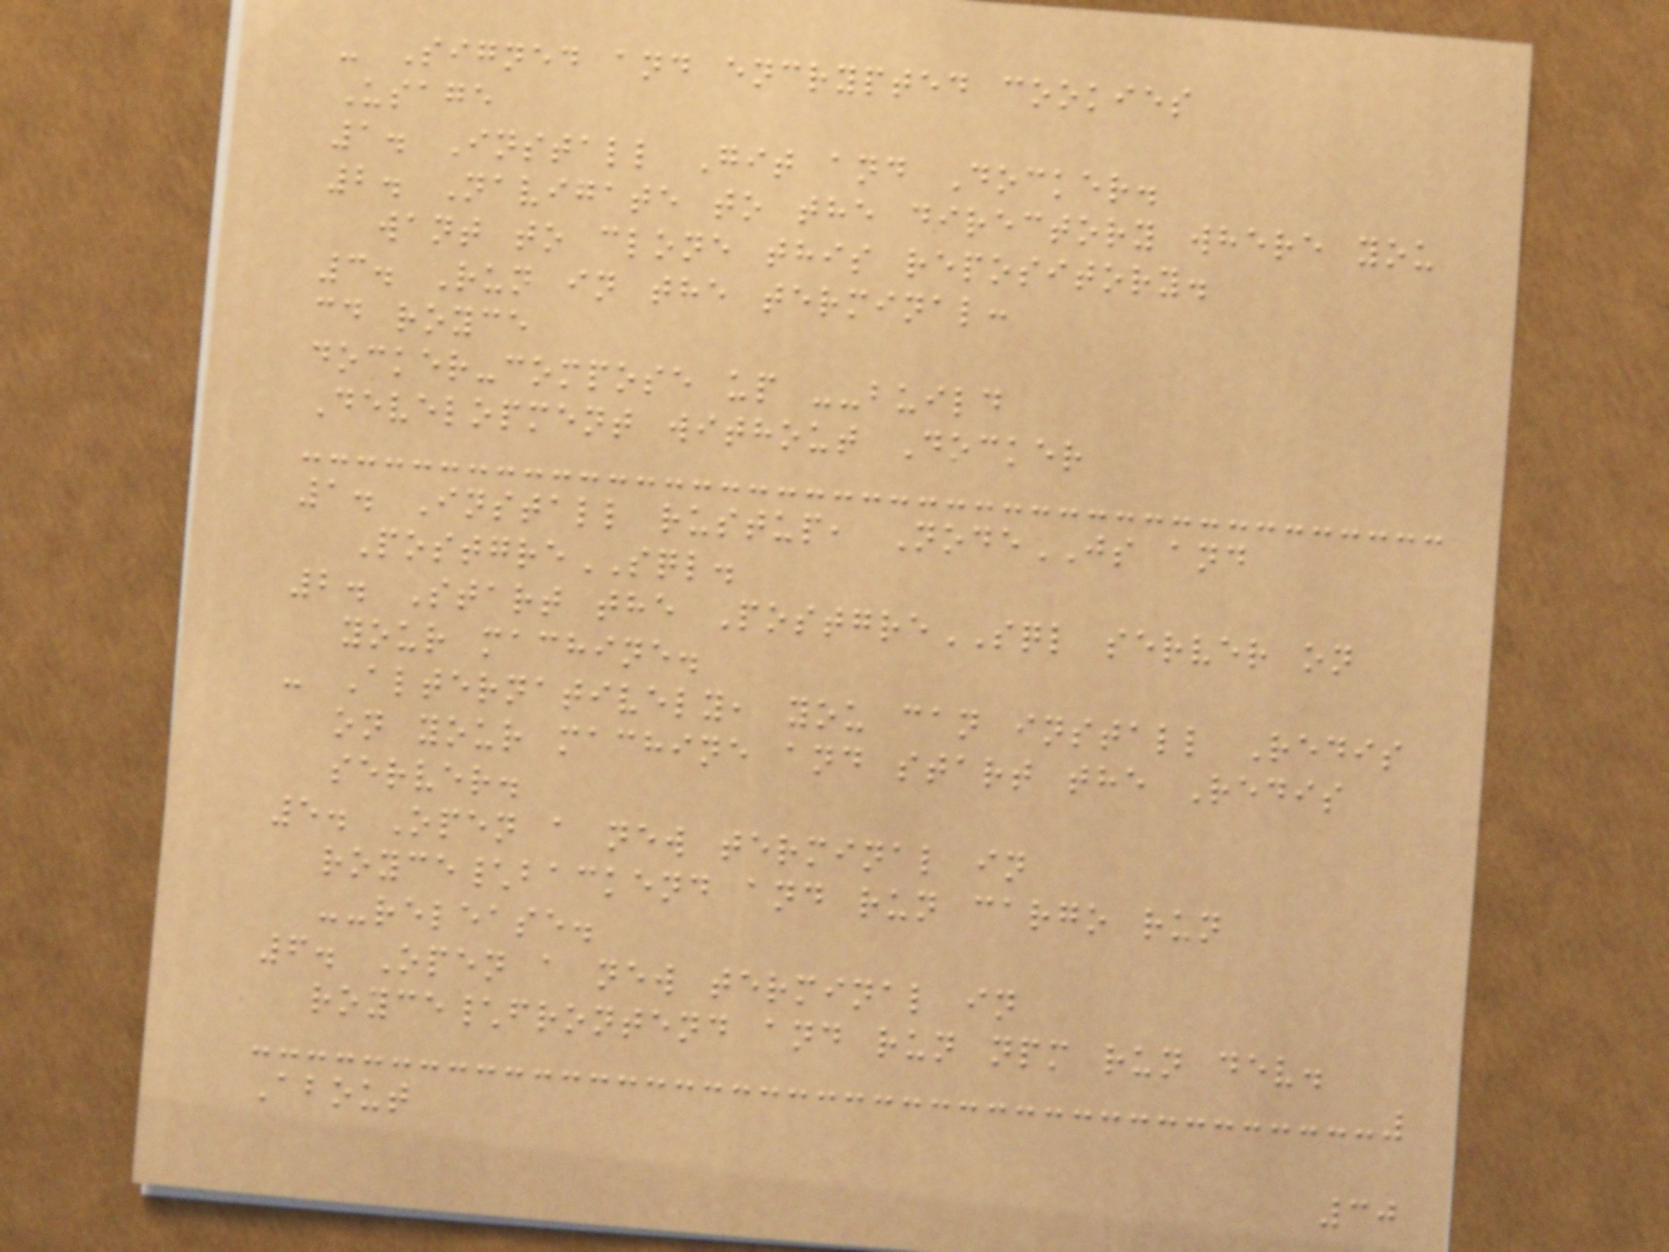- Signed and encrypted cookies
Usage
1. Install Git and Docker.
2. Navigate to the directory where you
want to clone this repository.
3. Run in the terminal:
cd royce
docker-compose up --build
Development without Docker
1. Install rustup, NodeJS and
PostgreSQL.
2. Start the PostgreSQL server on
your machine.
- Alternatively, you can install Redis
on your machine and start the Redis
server.
5. Open a new terminal in
royce\backend and run cargo run
--release.
6. Open a new terminal in
royce\frontend and run npm run dev.
About
30
